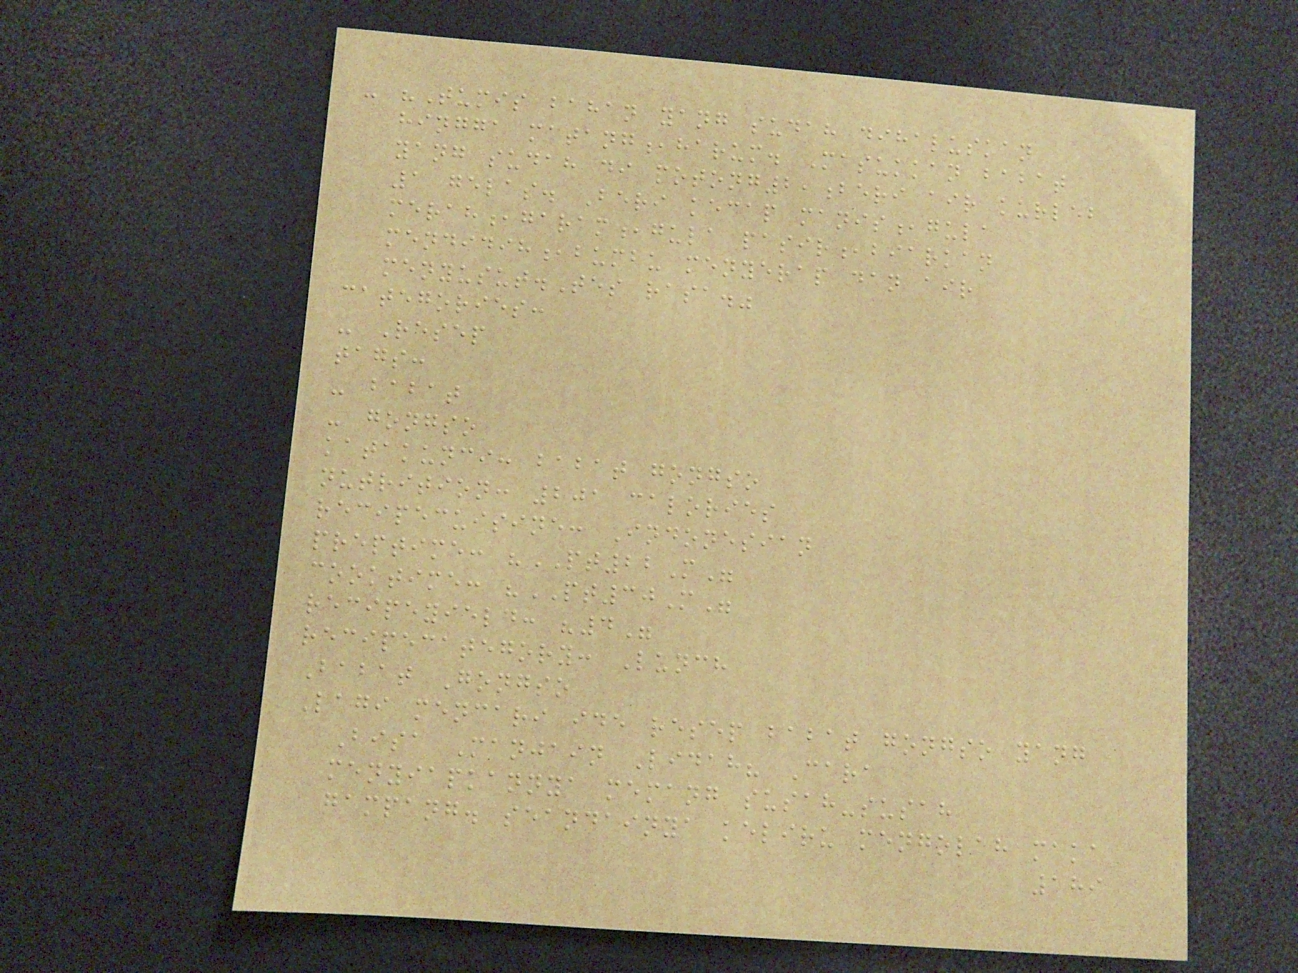- "Tumis bahan yang sudah dihaluskan
hingga matang,harum. Masukkan babat
yang sudah di potong2,beri air kurleb
1 gelas. Beri kecap manis,gula
merah,garam,gula pasir,biarkan
mendidih,bumbu menyerap dan air
menyusut.Tes rasa."
categories:
- Resep
tags:
- babat
- gongso
katakunci: babat gongso
nutrition: 201 calories
recipecuisine: Indonesian
preptime: "PT22M"
cooktime: "PT30M"
recipeyield: "4"
recipecategory: Lunch
Babat Gongso
Lagi mencari ide resep babat gongso yang
Bisa Manjain Lidah? Cara
menyiapkannya memang susah-susah
gampang. seandainya keliru mengolah maka
189
